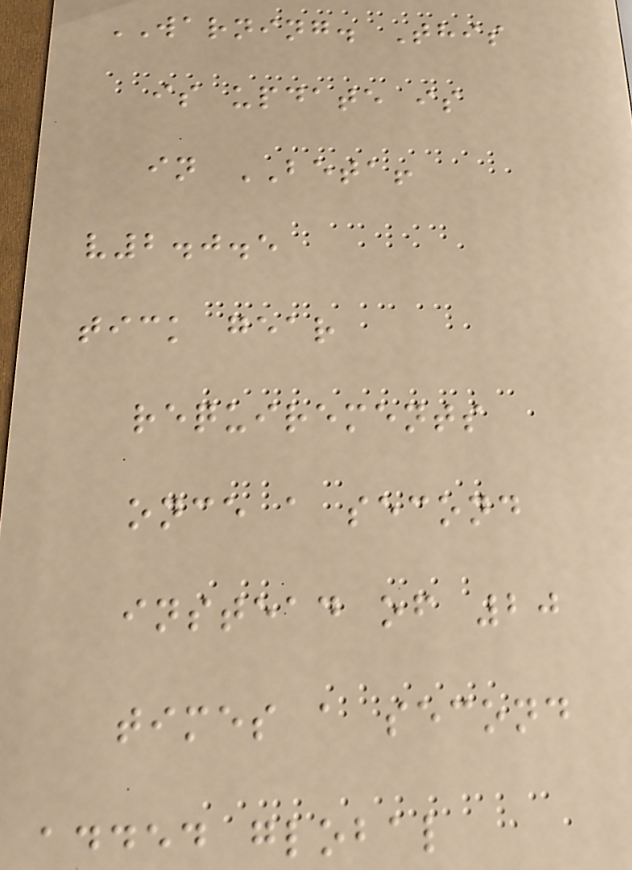WARNING. This
is update is
in BETA!
v2.0.5
tick gear
requirements
once a second
instead of 20
times a second
added global
